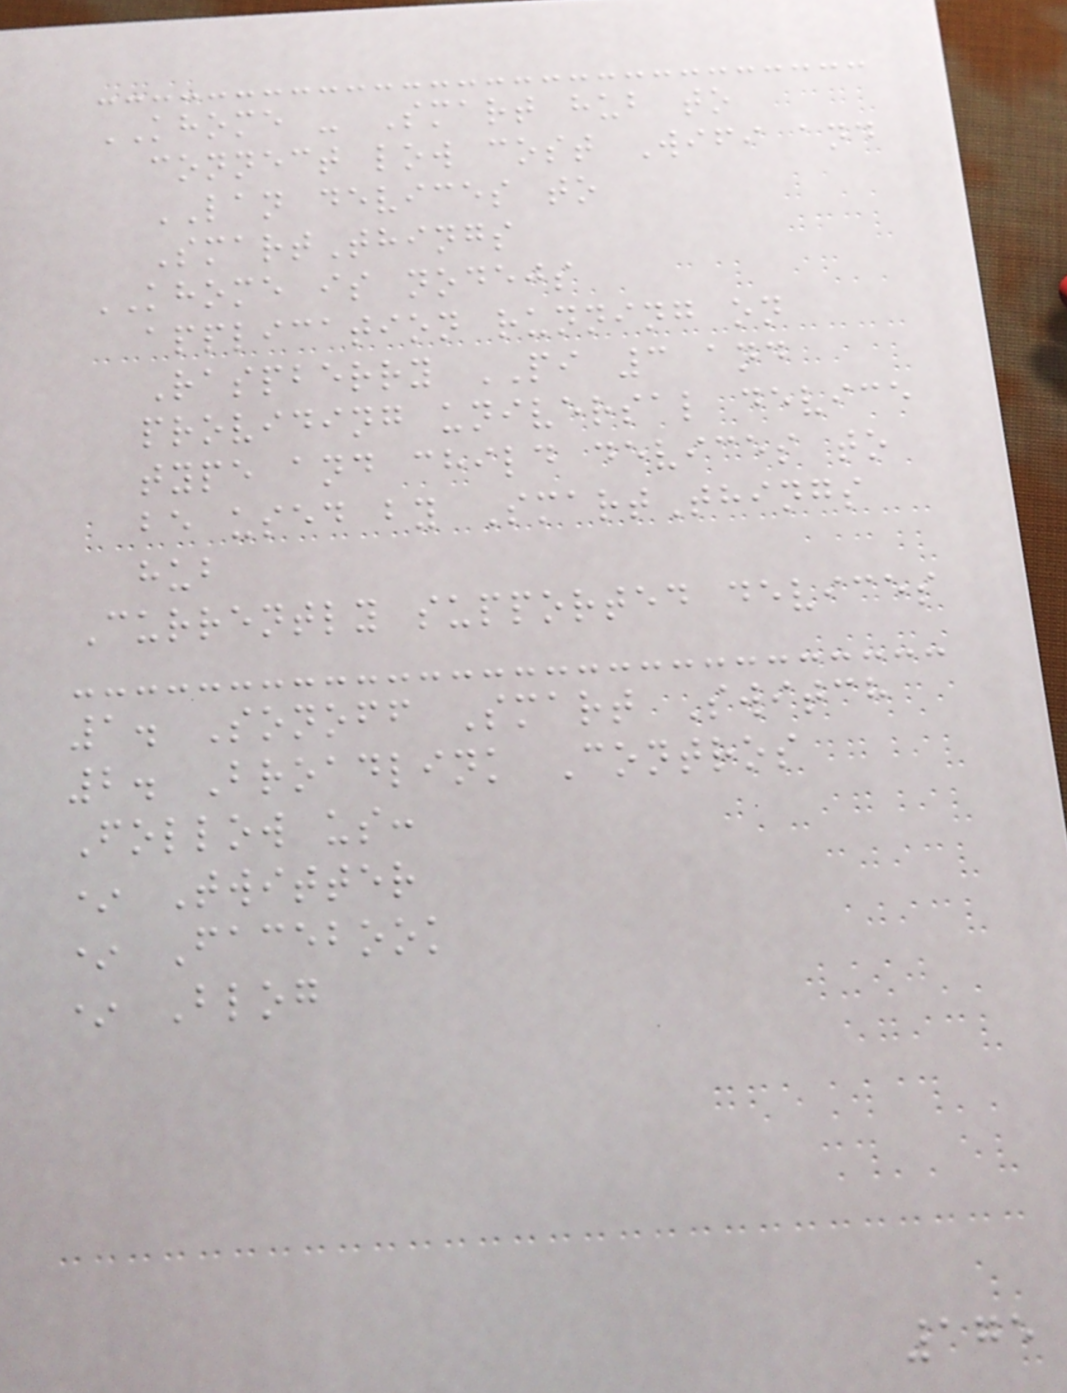KHOME - Smart hub to
connect low cost Wifi and
LAN devices to
SmartThings
KHOME is nodejs
application running on
Raspberry PI 3 and
providing universal device
type and child devices to
be used by SmartThings
hub
Currently supported devices
1. Sonoff Smart Switch
2. Broadlink Contros
Follow us:
* Twitter
* Facebook
* Blog
175
